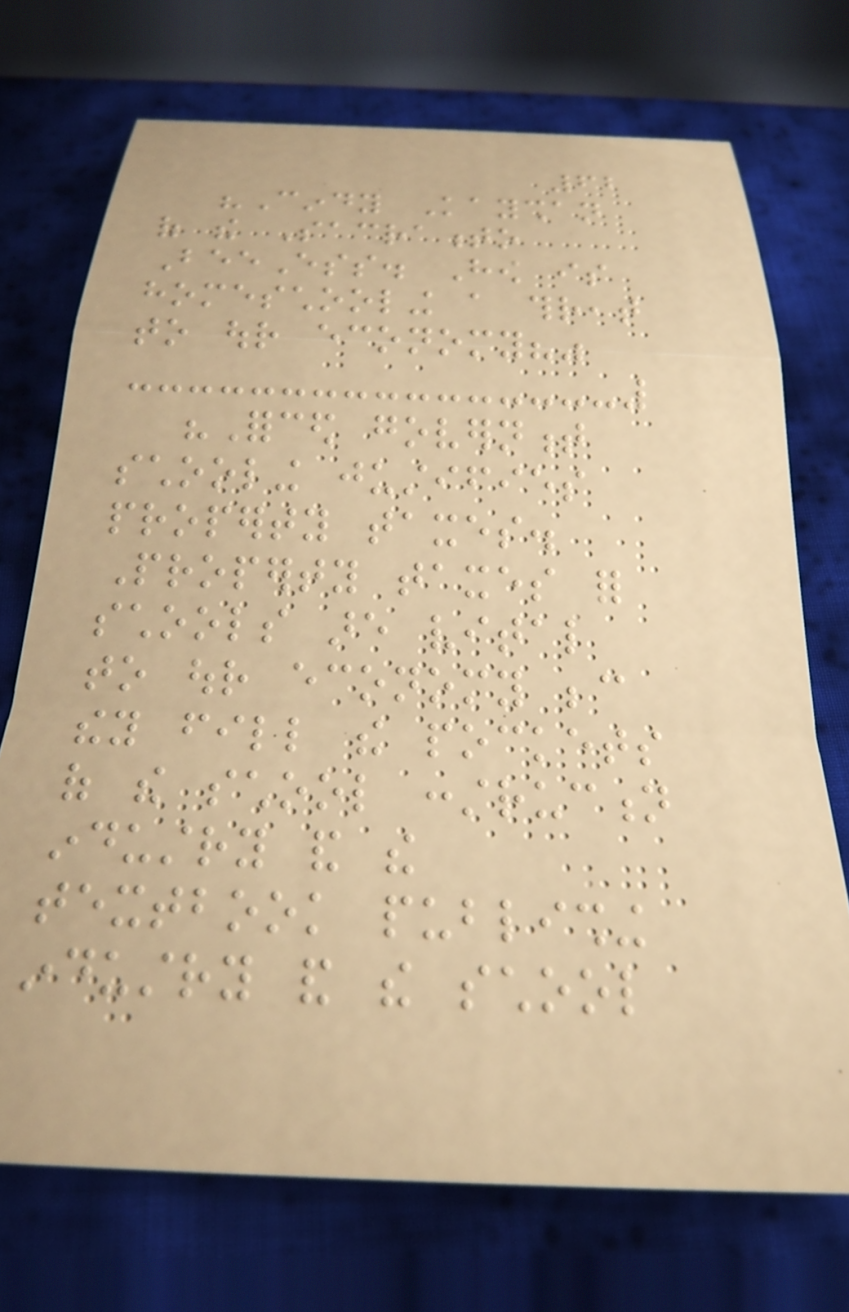62
"Cindy Kayshan
of the Sacramento
BeeEss. How is
homeschooling a threat
to our economy?"
"Forced government
schooling justifies
property taxes.
Property taxes for
schools are vital
to our economy because
they fill the pockets
of the school construction
industry and the
textbook publishing
industry and the school
